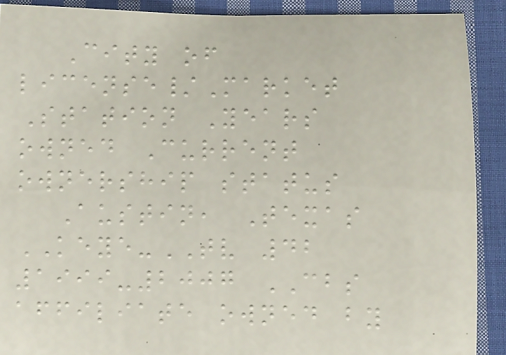City of
license/Market
Station Years
owned Current
ownership status
Austin, Texas
KEYE-TV 42
1999-2007 CBS
affiliate owned by
